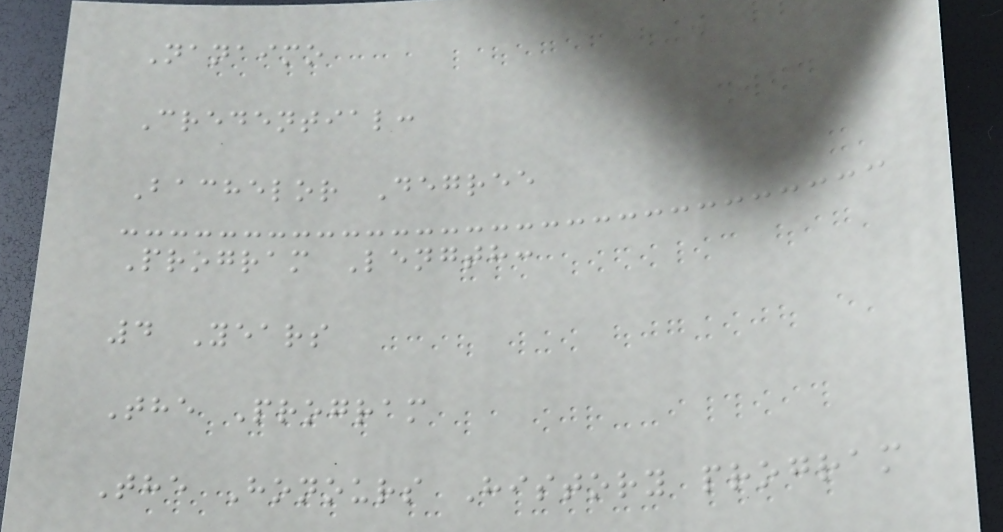Nanaimo
Credential:
Bachelor Degree
Program Length:
4 Years
The Program
The Honours History program
